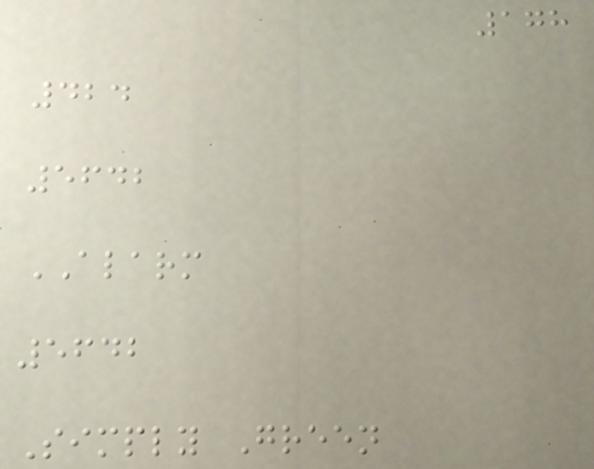178
424
5642
ALARM
5642
Simply Green
